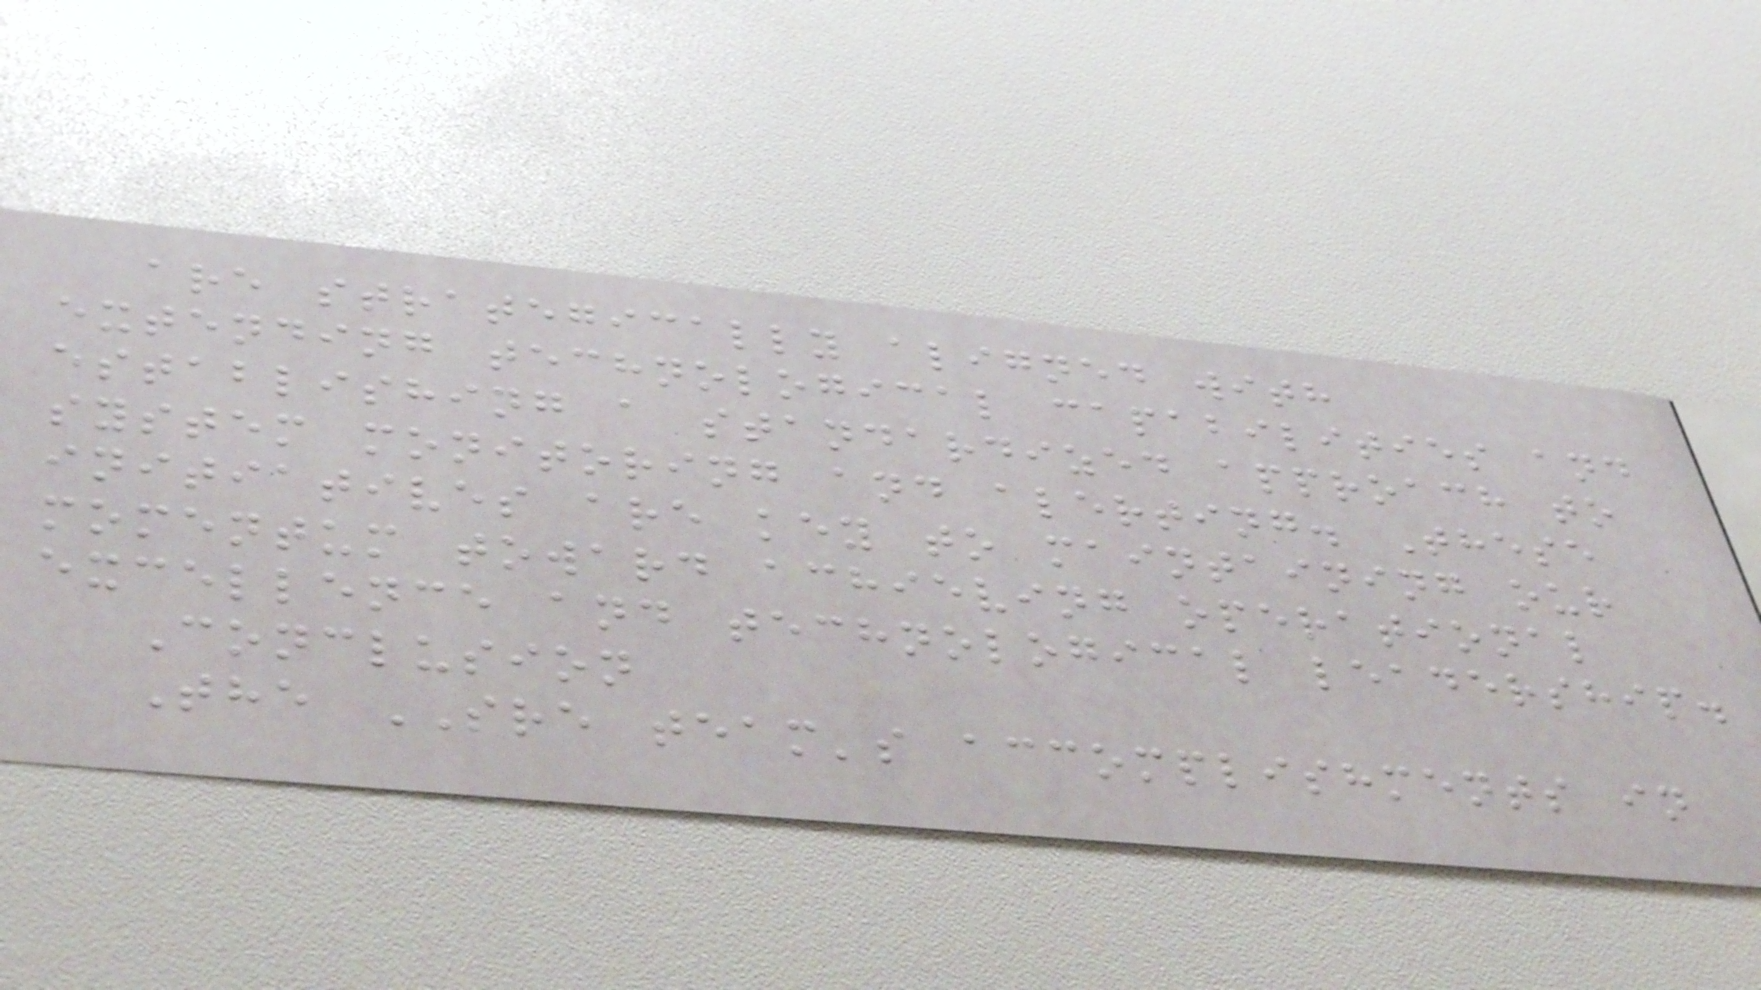are strategically aligned with
extending technological capabilities and
establishing a standardized approach to
system monitoring and alerting. These
initiatives are key to maintaining our
momentum toward achieving operational
excellence and technological leadership.
Conclusion
The SRE team's accomplishments in
